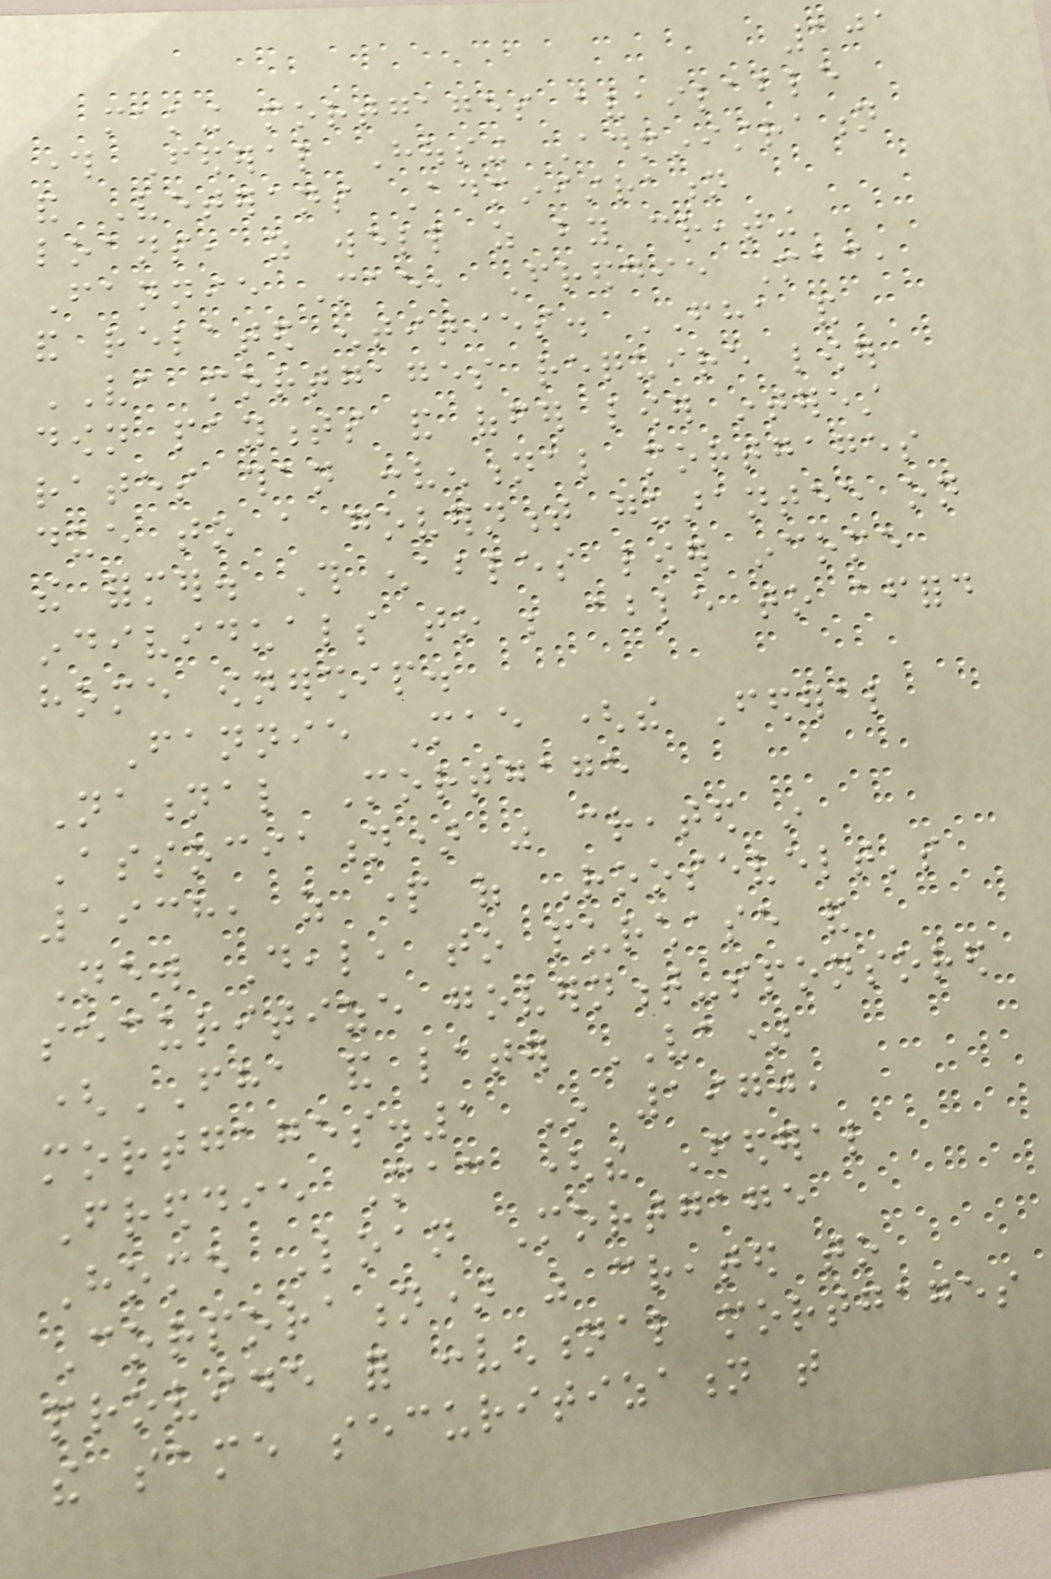101
making mortgages available
through Federal Housing Administration
and Veterans Administration
loans, as well as by creating
Fannie Mae, Freddie Mac,
and related entities. FHA and
VA mortgages require lower
down payments and offer lower interest
rates than conventional mortgages
due to a government guarantee on
the former. This enables lower income
individuals to be able to afford
home ownership.
Fannie Mae (the Federal
National Mortgage
Association) was created in
1938, as part of Roosevelt's
New Deal, to purchase and
securitize government-sponsored
(FHA and later VA)
mortgages.1 In 1970,
Freddie Mac (the Federal
Home Loan Mortgage
Corporation) was created to
provide for conventional mortgages
the same securitization that
